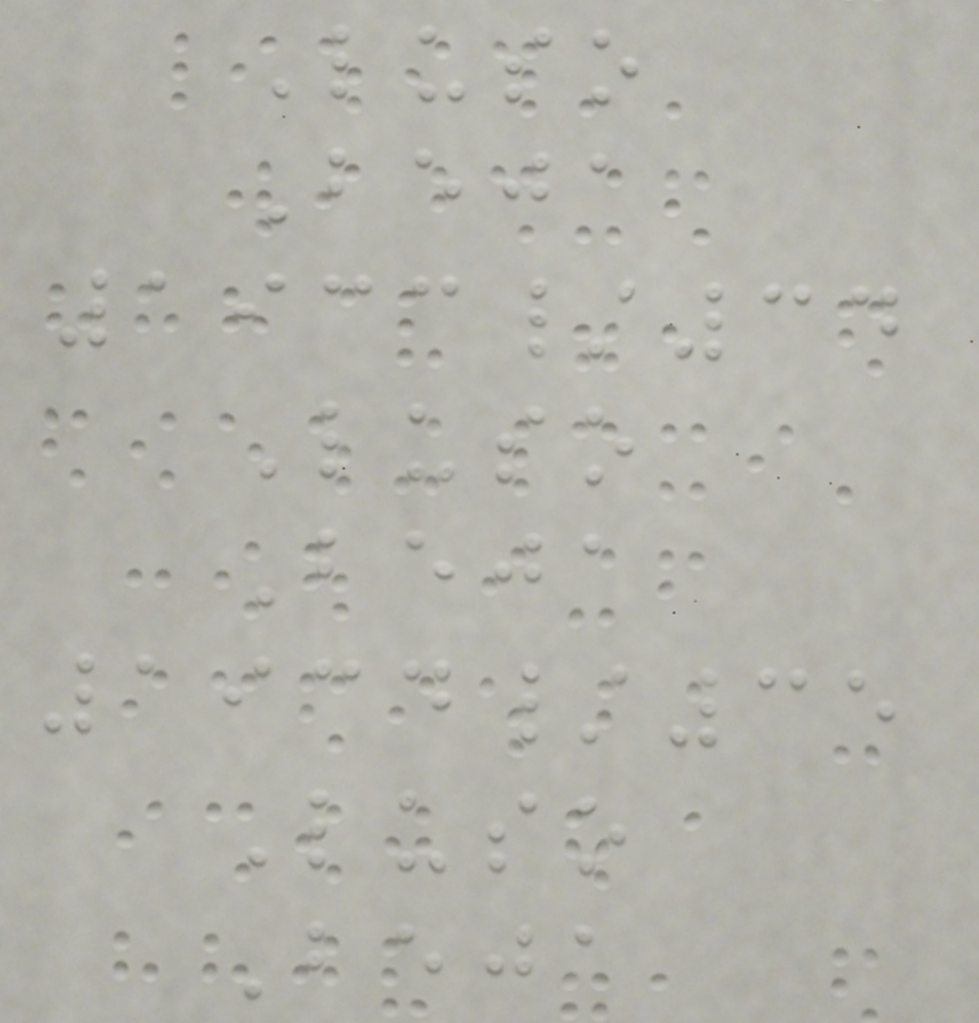Luso
Beja
1933/34
Luso
Beja
1934/35
Luso
Beja
